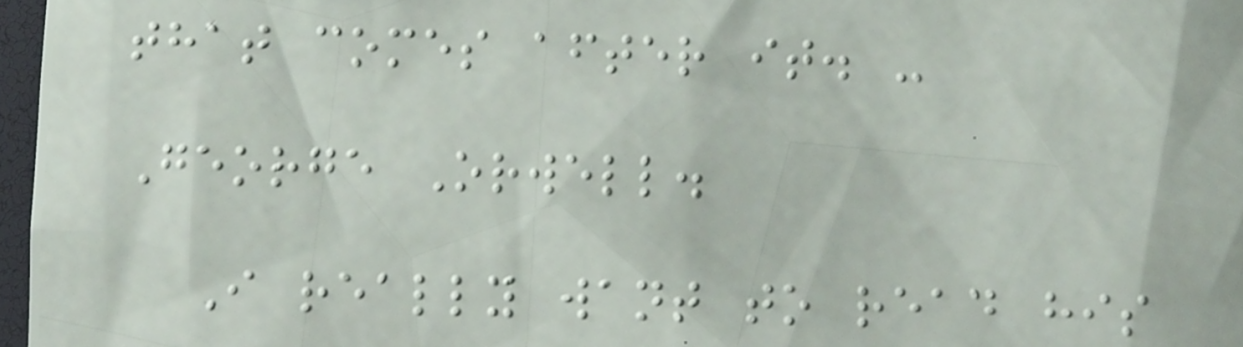that comes after it. -
George Orwell.
I really want to read his
